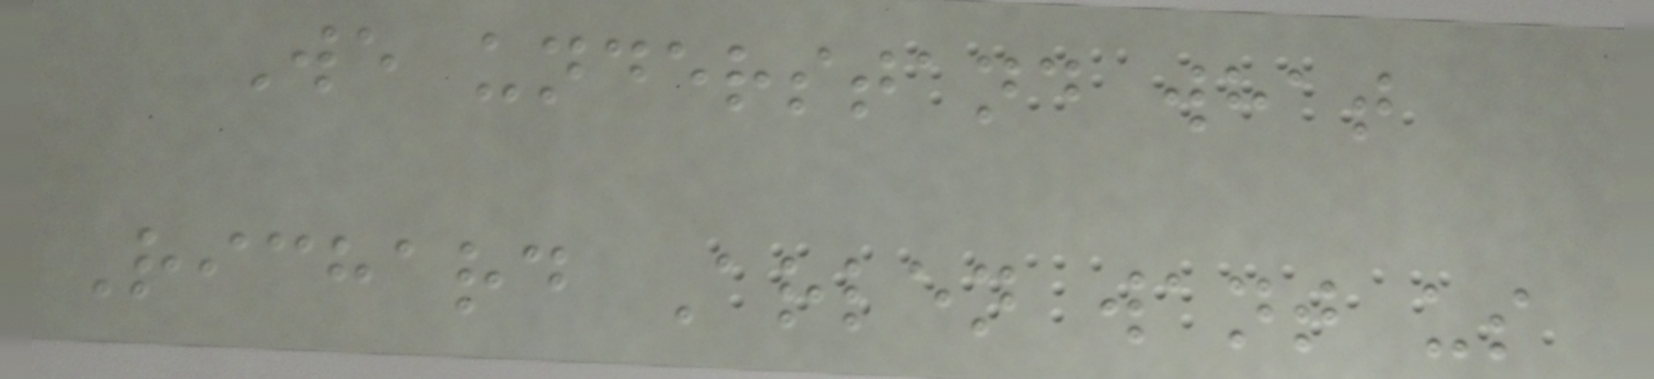We understand what
Richard Arlen want us
